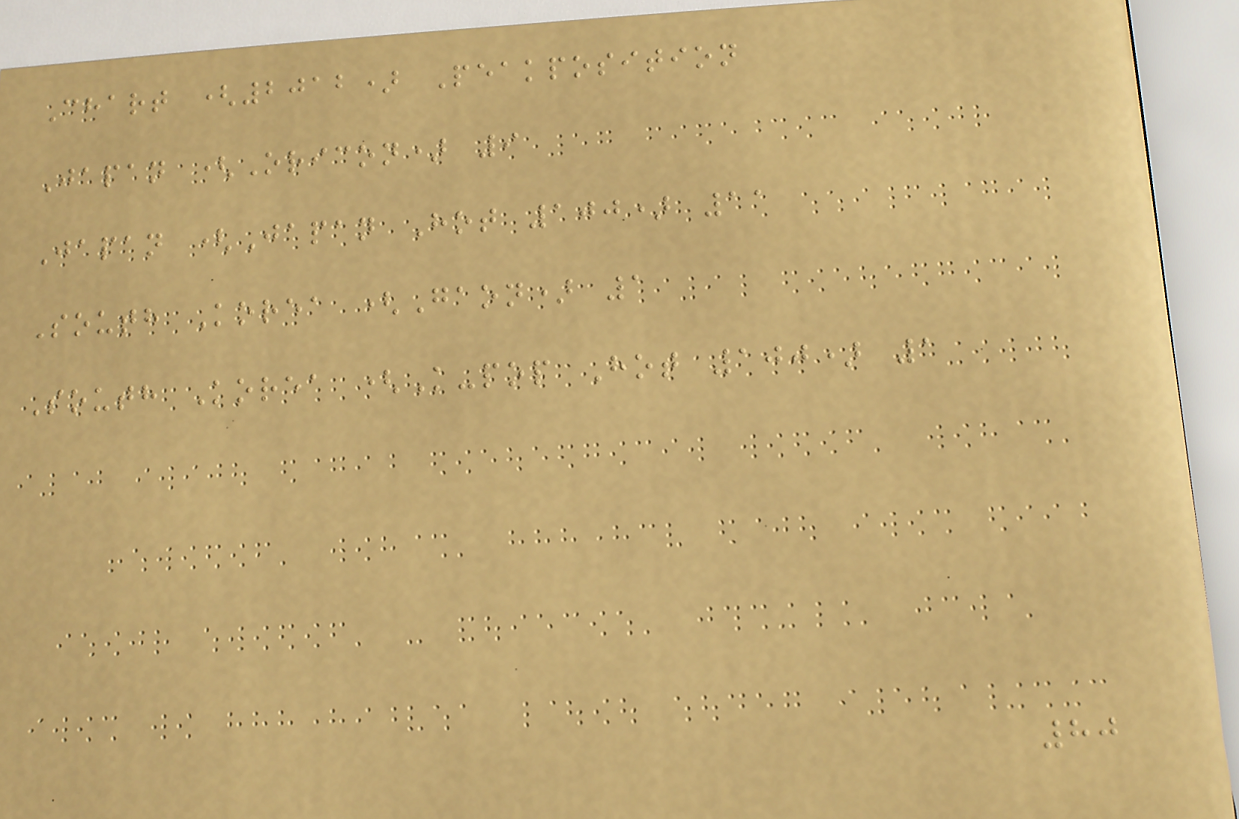Chart (2012) Peakposition
Japan (Oricon) 9
Japan (Japan Hot 100) 11
South Korea (Gaon) 1
South Korea (K-pop Hot 100) 1
80
